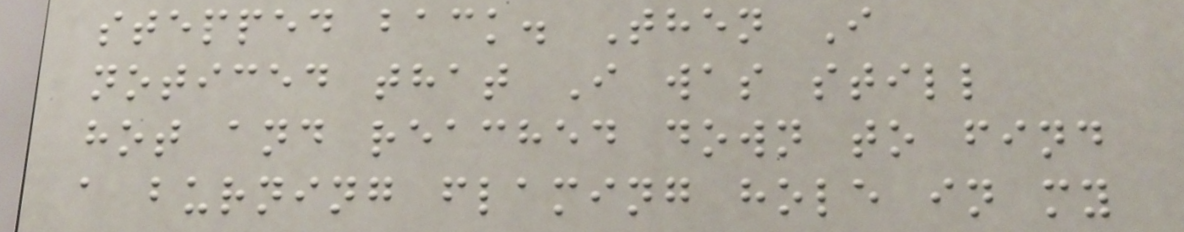stepped back. Then I
noticed that I was still
hot and reached down to find
a burning flaming hole in my
